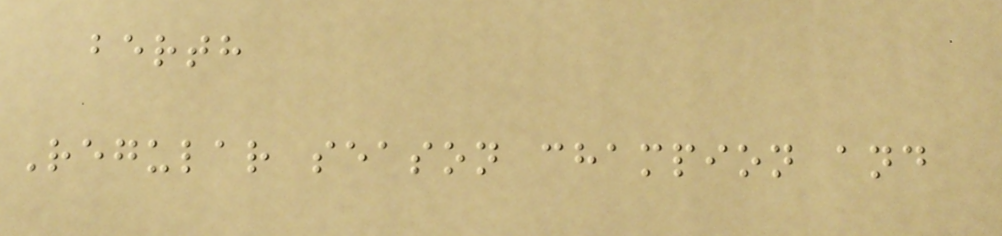berth
Regular season champion and
